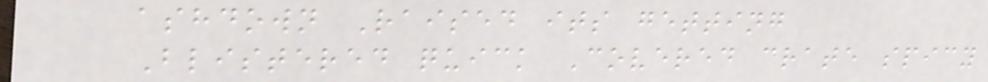ashdown Raised its getting
Blistered quick Covered crate spicy
